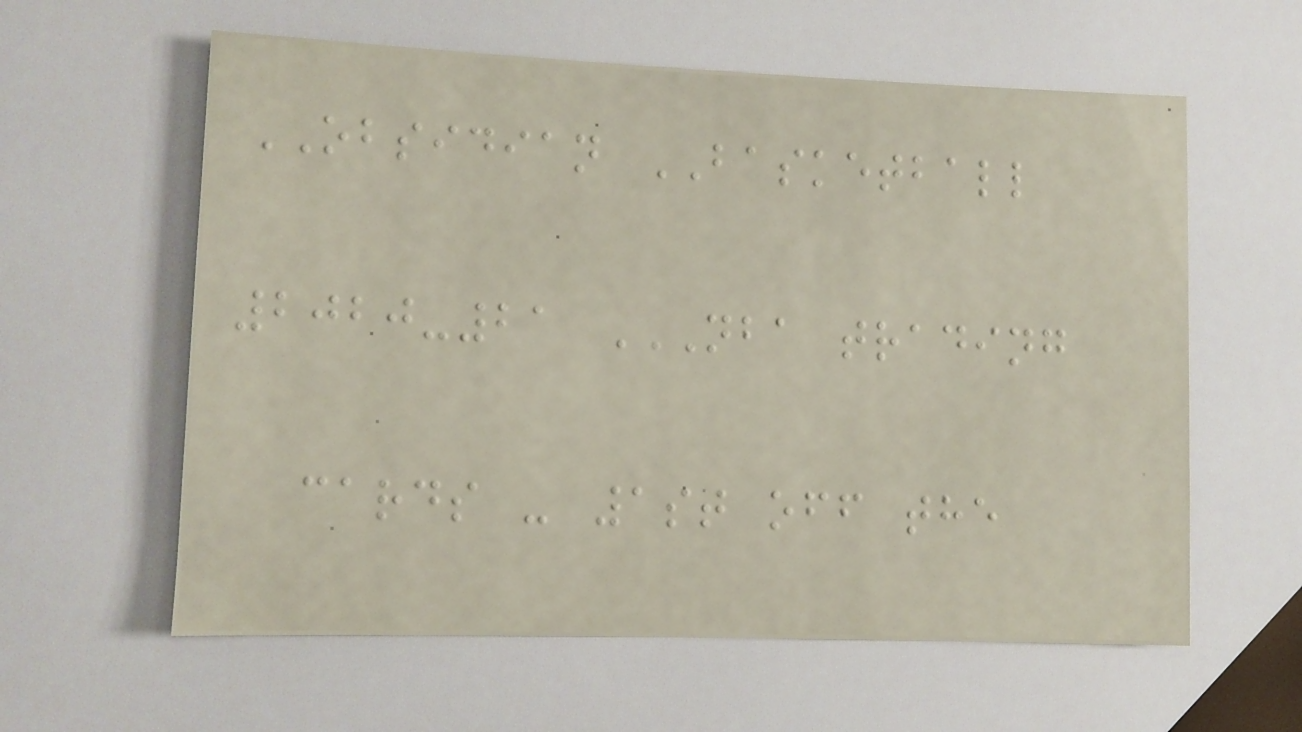OBSIDIAN BASKETBALL
2020-21 NBA TRADING
CARDS - 1ST OFF THE
